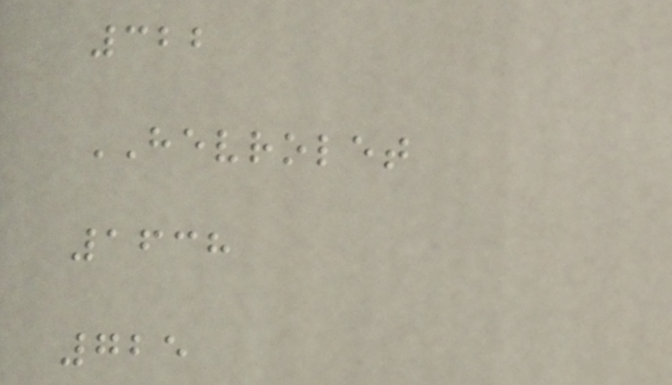322
HEVROLET
1638
725
